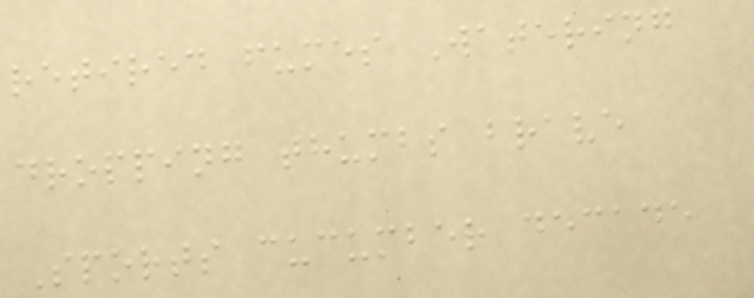retired fumes Watering
dropping thumbs brave
Sports cucumber decade
